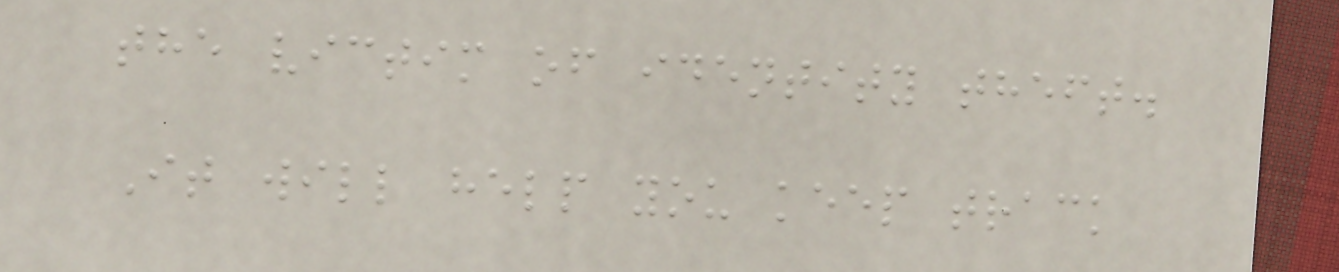the victim of identity theft.
It will help you keep track
